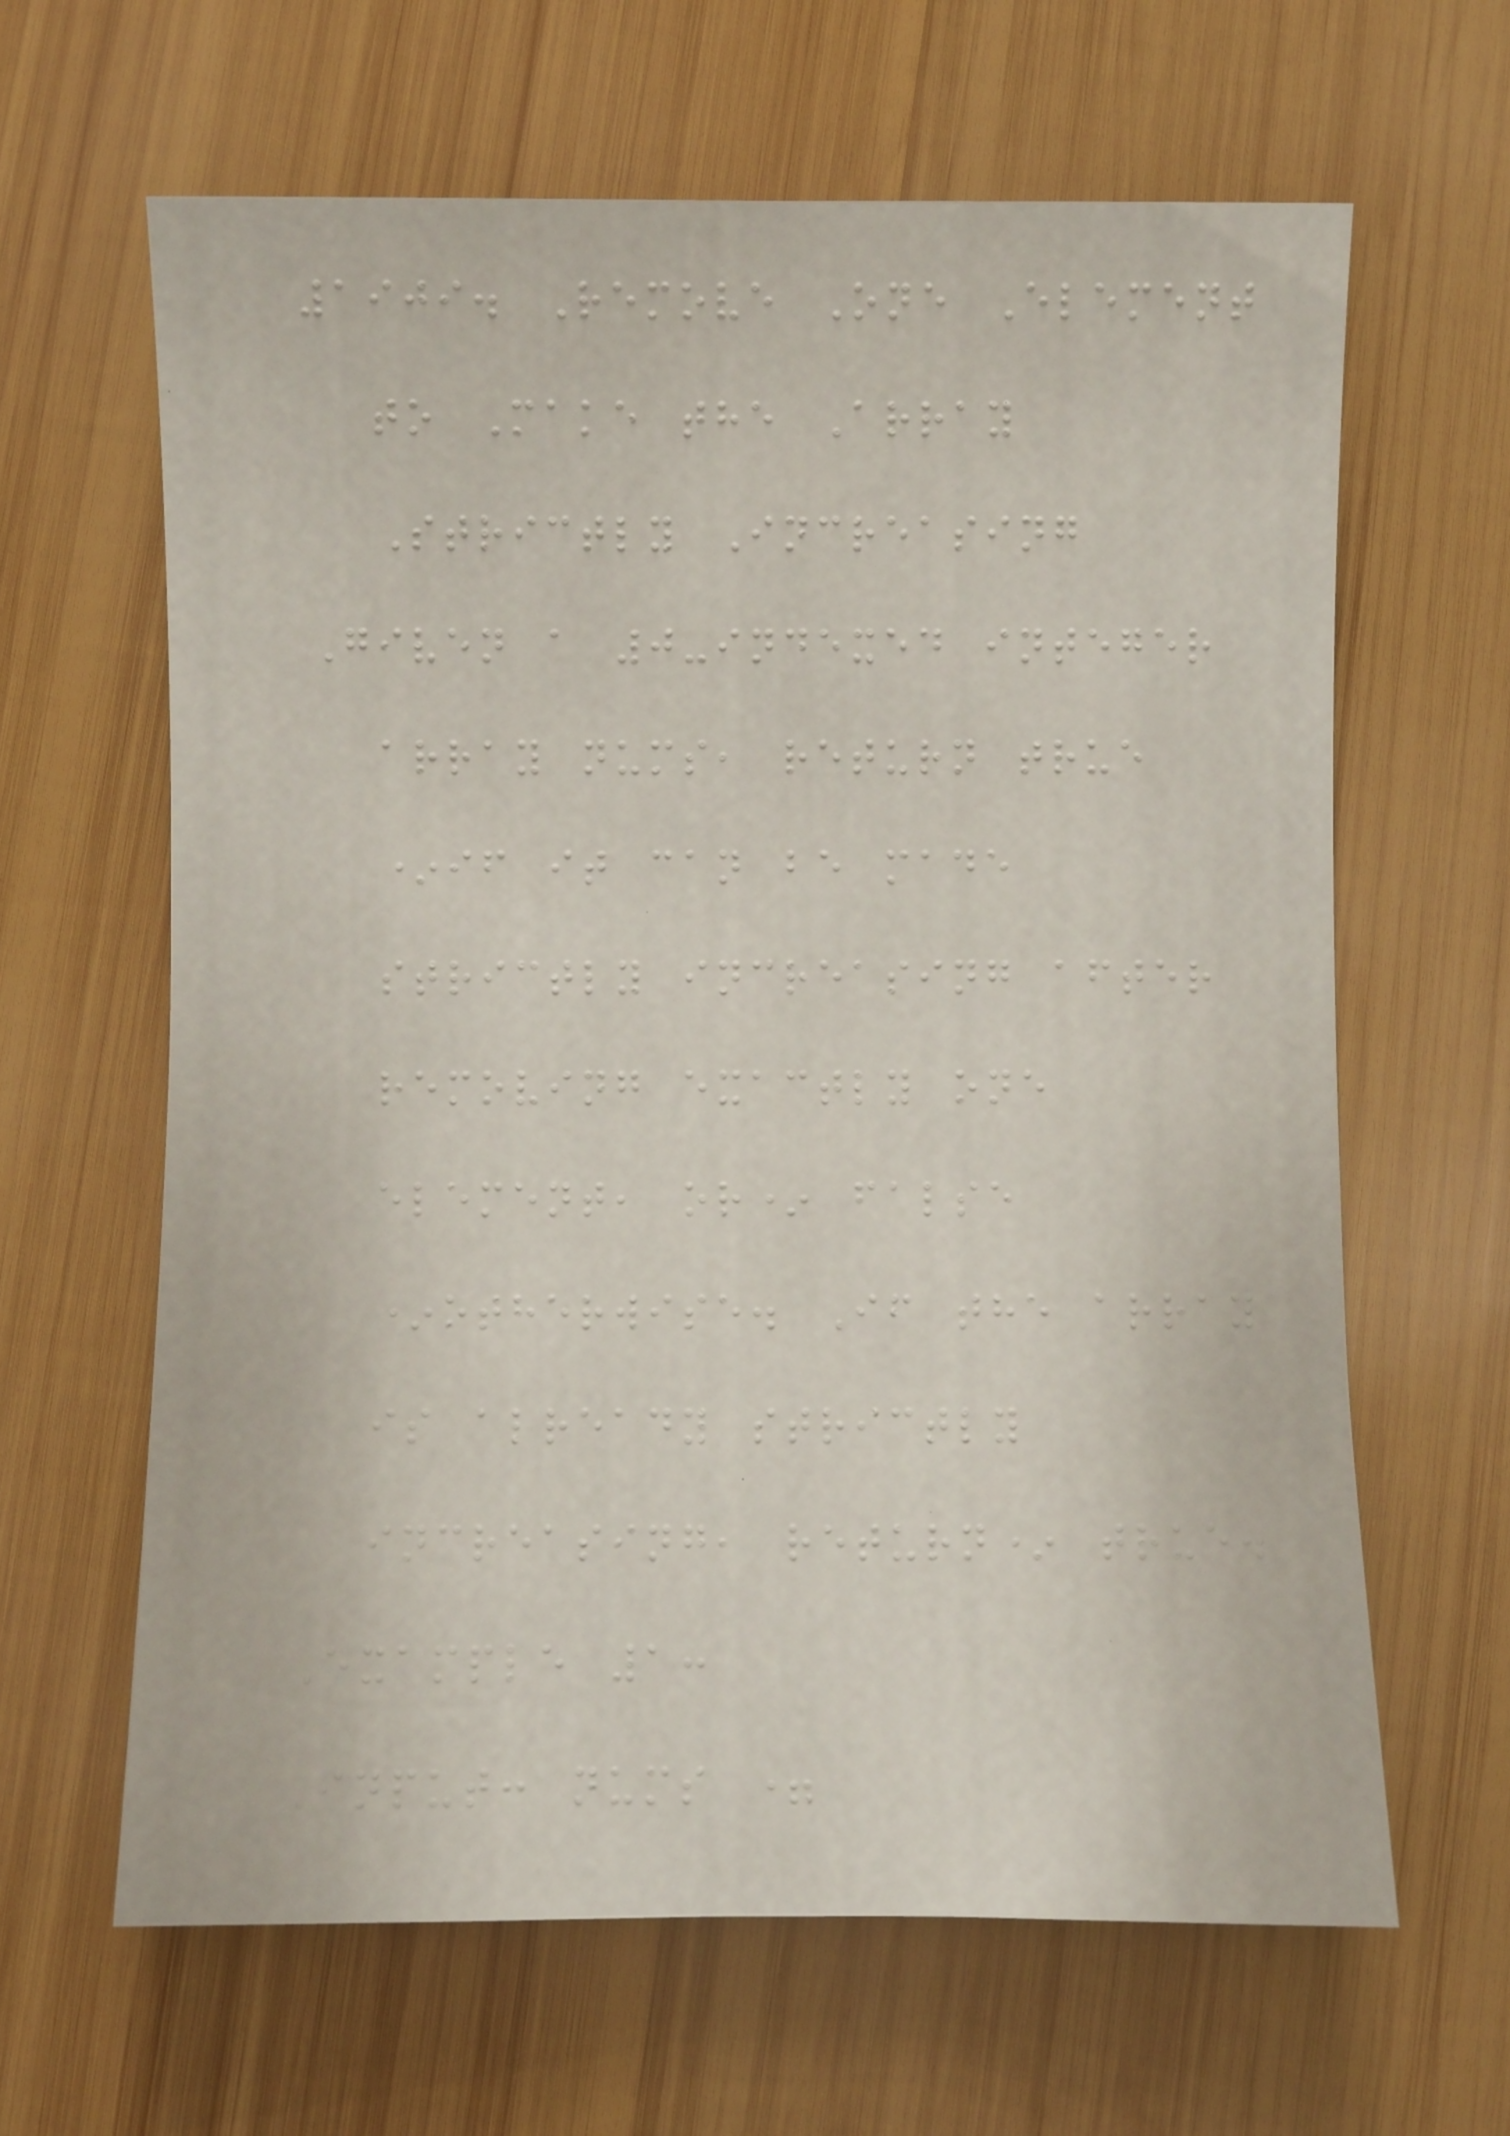1909. Remove One Element
to Make the Array
Strictly Increasing
Given a 0-indexed integer
array nums, return true
*if it can be made
strictly increasing after
removing exactly one
element, or* false
*otherwise. If the array
is already strictly
increasing, return* true.
Example 1:
Input: nums =
